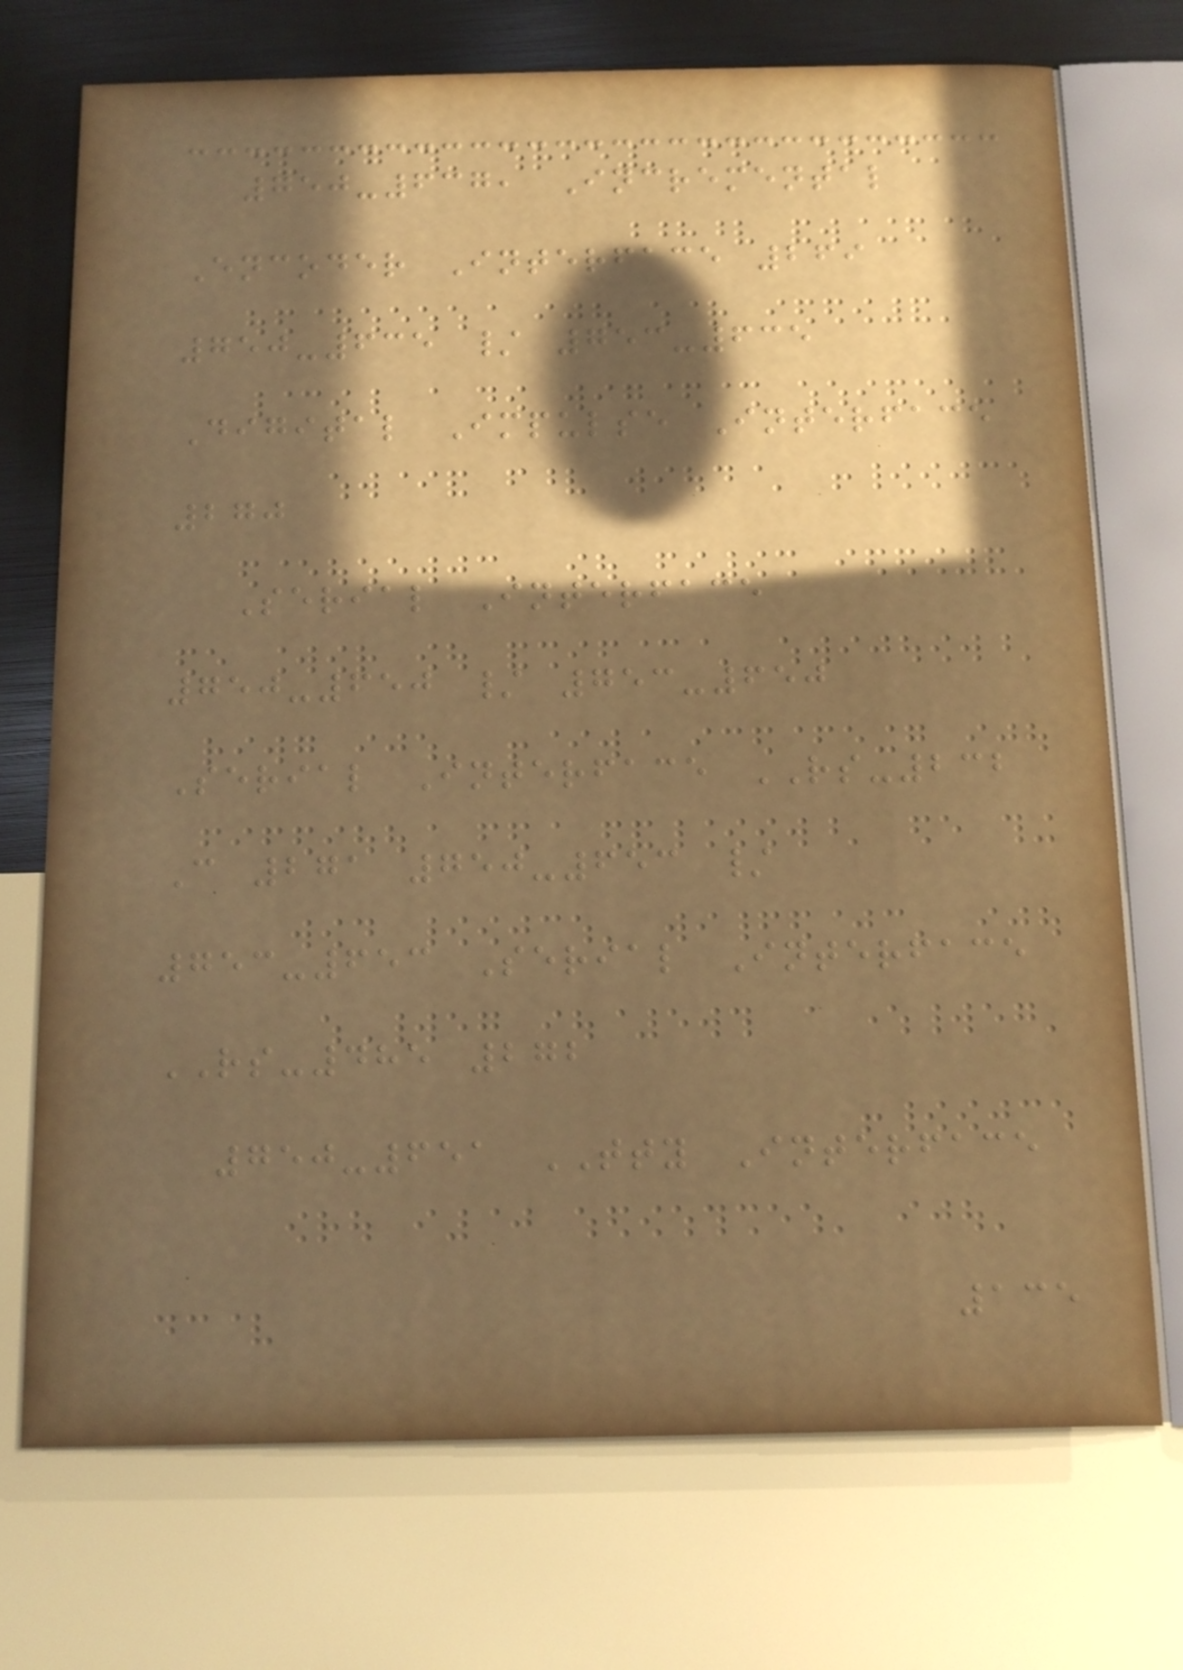750-637, Incremental
Encoder Interface 269
750-635 / 753-635
Digital Impulse Interface
270
Serial Interface
750-650 / 753-650
Serial Interface RS-232
C 271 750-653 /
753-653 Serial Interface
RS-485 272
750-651 TTY Interface
135
